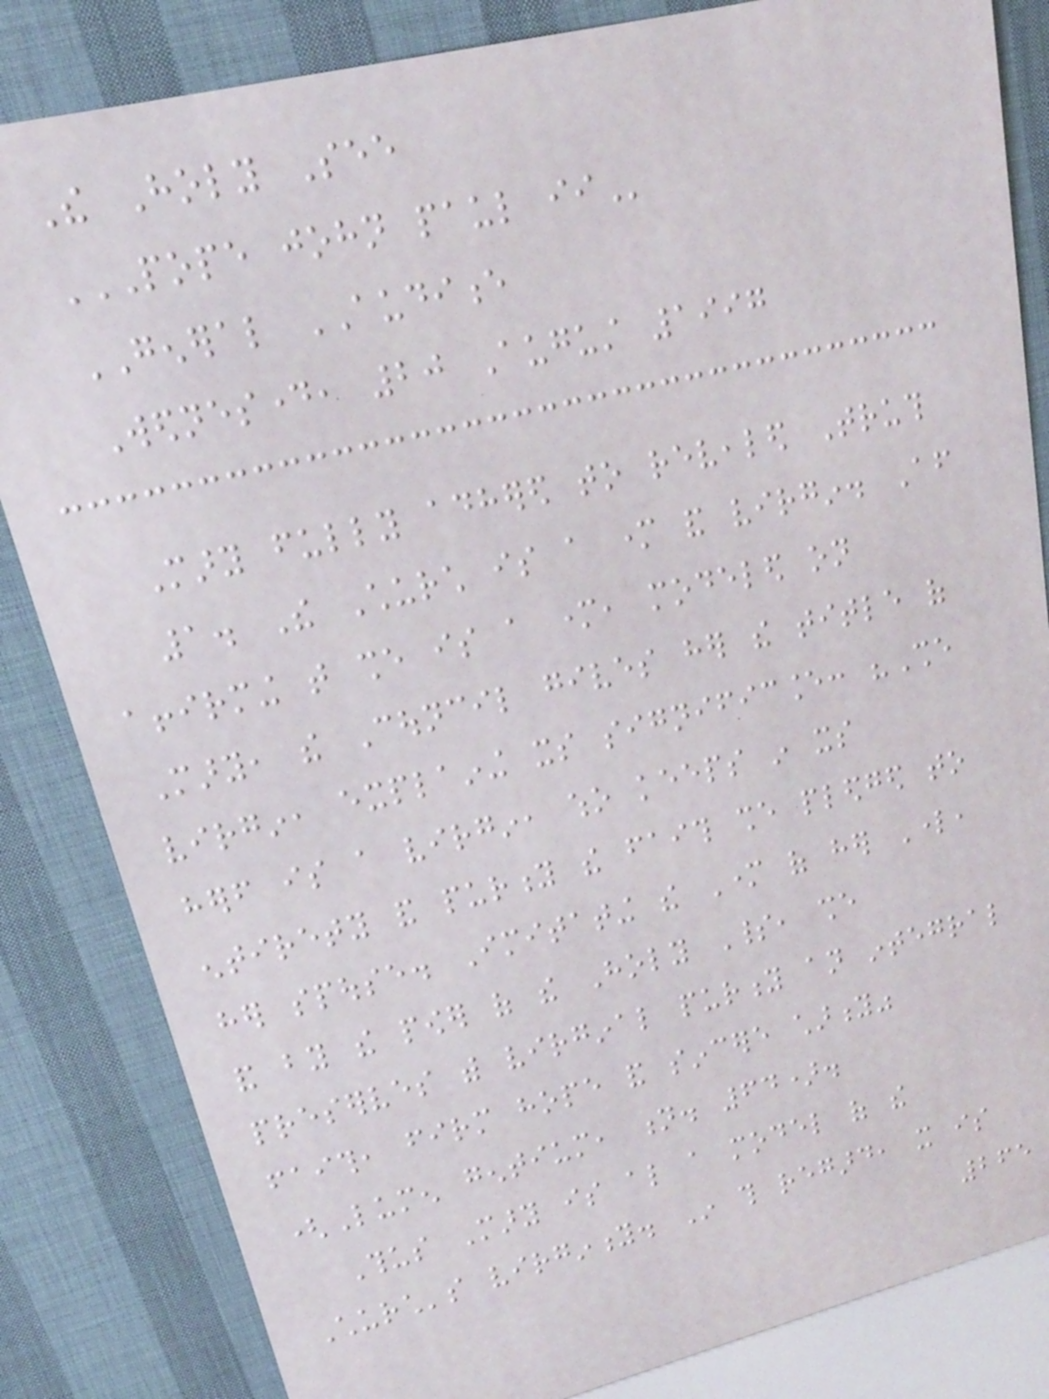The Holy See
POPE JOHN PAUL II
GENERAL AUDIENCE
Wednesday, 20 August 1997
Mary fully adhered to revealed Truth
1. The Church is a mother and virgin. After
affirming that she is a mother, modeled on
Mary, the Council gives her the title of
virgin, explaining its significance: "She
herself is a virgin, who keeps in its
entirety and purity the faith she pledged to
her spouse. Imitating the Mother of her Lord,
and by the power of the Holy Spirit, she
preserves with virginal purity an integral
faith, firm hope and sincere charity"
(Lumen gentium, n. 64).
Thus Mary is also a model of the
Church's virginity. In this regard, it is
265
